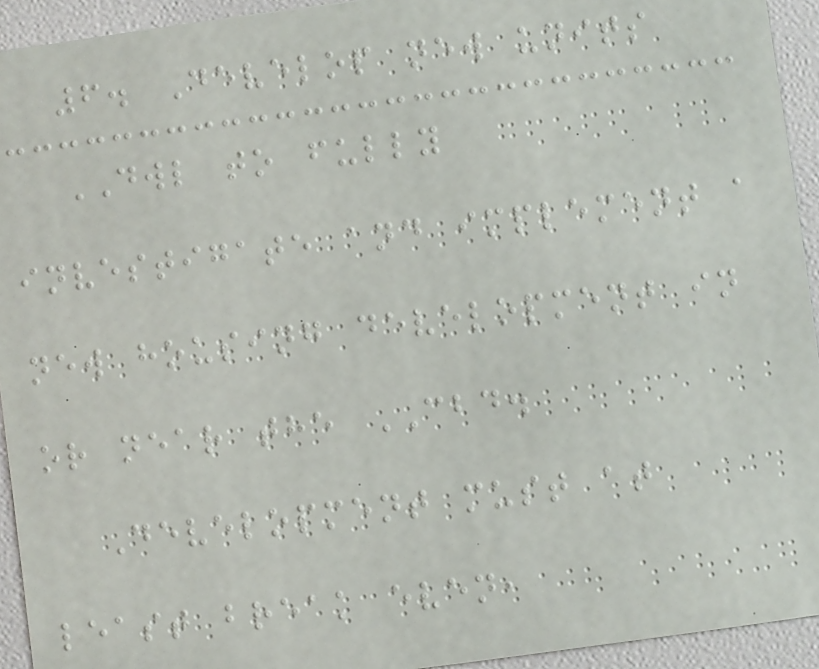6. Develop new units
DWL to fully
investigate and implement a
new housing development in
or near the CBD.
Development must at
least break even,
